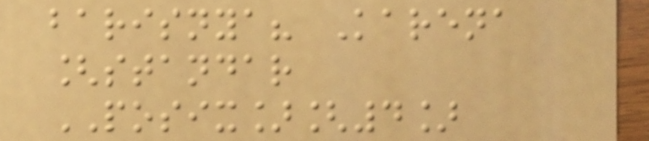barisnya? Karena
[standar
POSIX][4]
